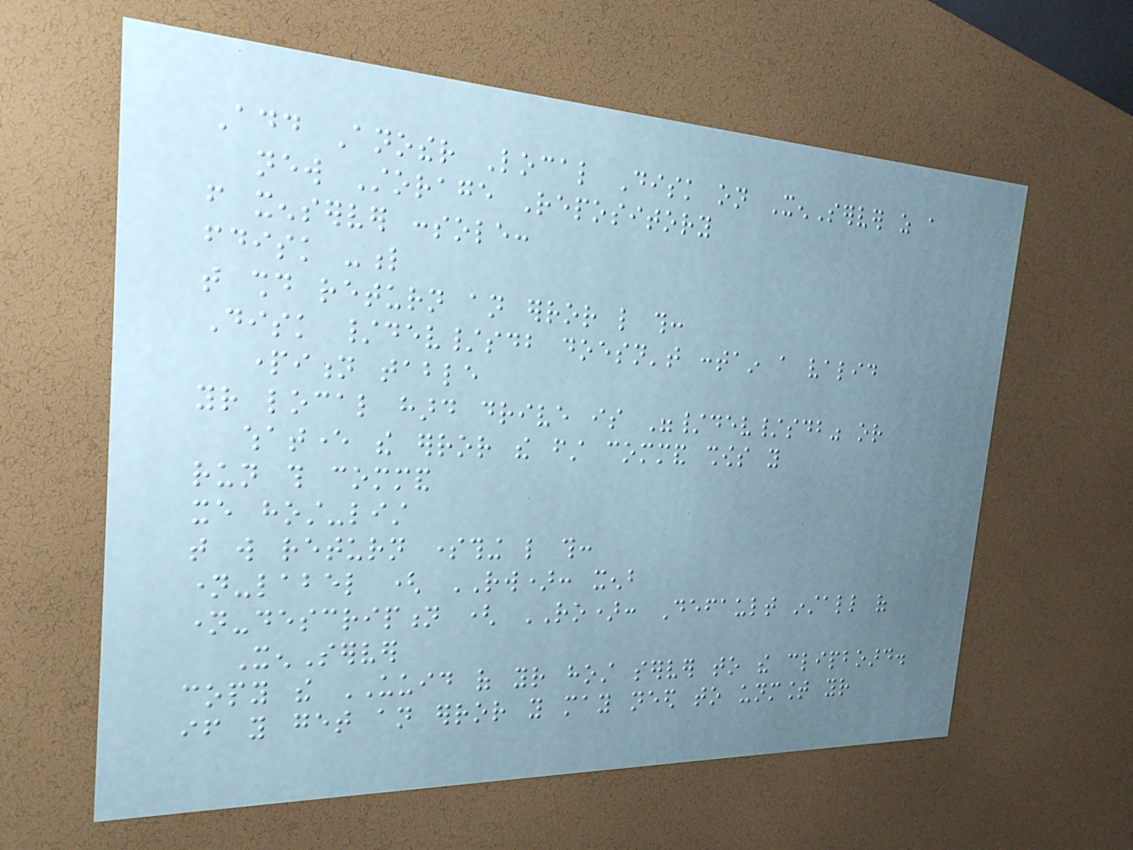Add Another Local Disk on XenServer as a
new Storage Repository
from xenserver console:
fdisk -l
that should return an error like this:
Disk /dev/sdb doesn't contain a valid
partition table
your local hard drive is "/dev/sdb" or
whatever the error the first command shows you
run this command
xe host-list
that will return something like this:
name-label ( RW): xenb
name-description ( RO): Default install of
XenServer
copy the UUID of your host server to the clipboard.
if you get an error you may need to unmount your
